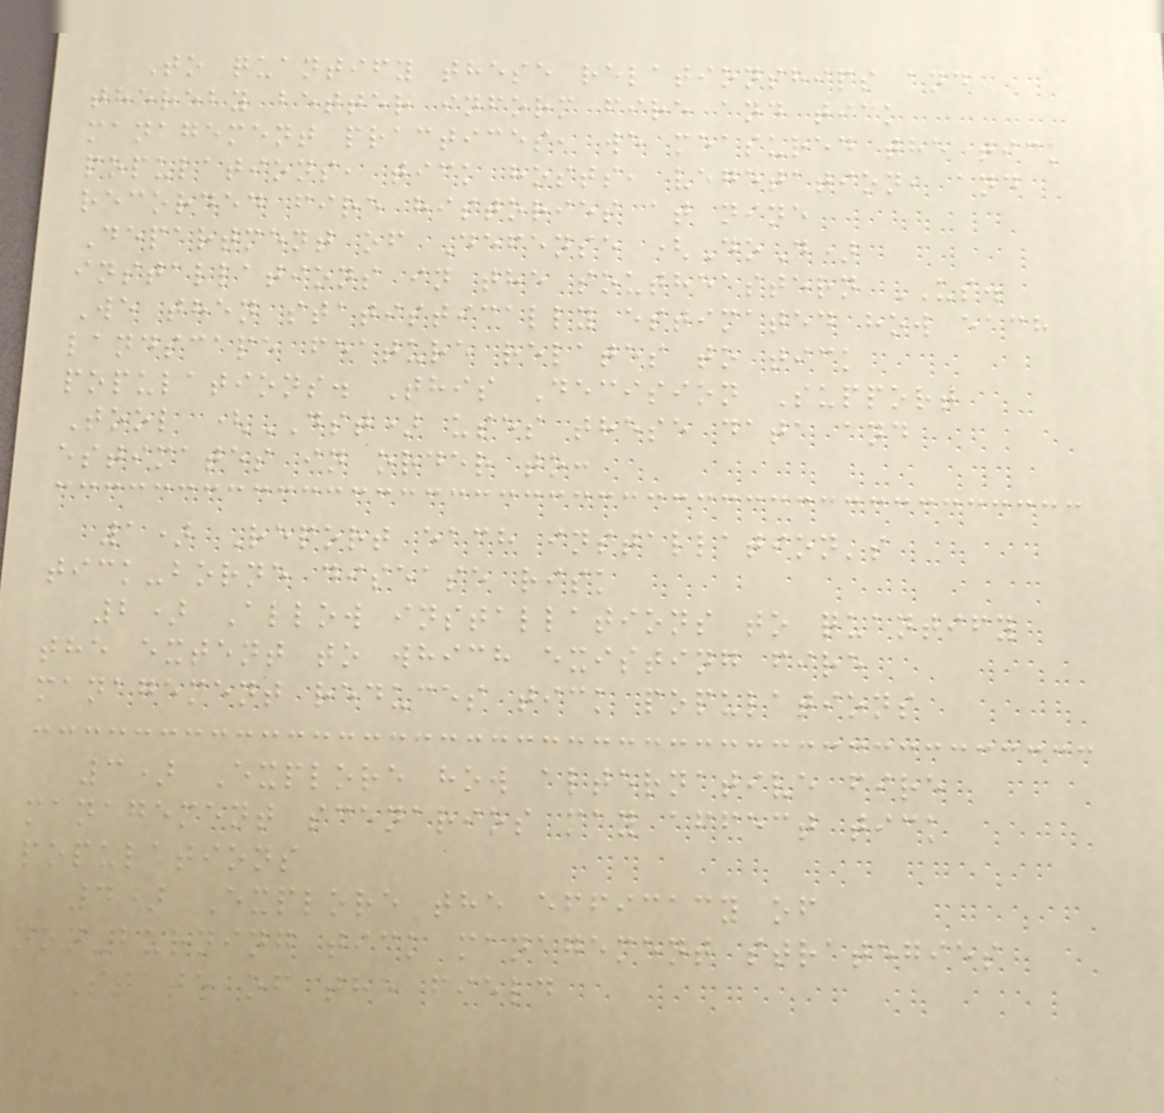To quantify these relationships and
thereby better inform fire and tick
management practices, we measured the tick
populations, tick hosts, vegetation, and
recorded fire histories at nine
Department of Defense (DoD)
installations in the southeastern US.
We then statistically estimated how each
landscape feature relates to tick
populations. This Decision Support
Tool (DST) uses these data and
estimates in order to:
1) Report each installation's
tick-borne disease risk
2) Allow installations to quantify
the extent to which existing fire
management reduces tick populations
3) Explore how alternative fire
management scenarios may affect tick
populations
4) Explore the efficacy of
non-burning tick management strategies
State of the field
